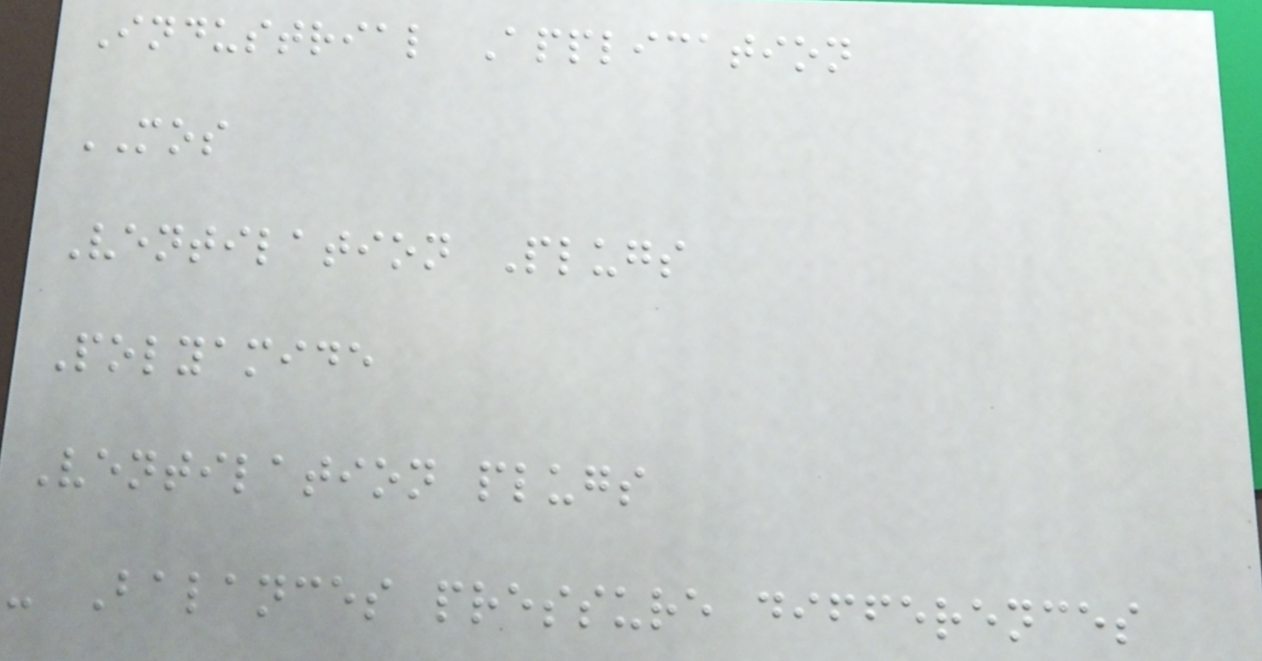Industrial Application
MOS
Ventilation Plugs
Polyamide
Ventilation plugs
- Balances pressure differences
